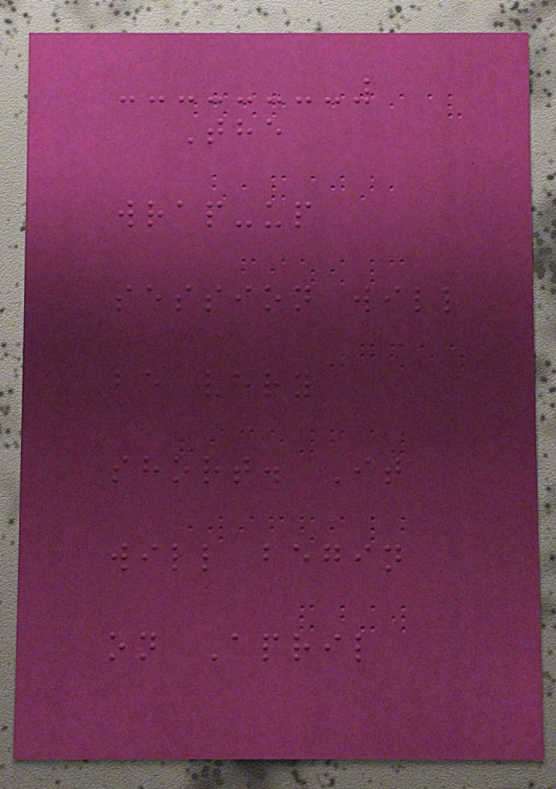The
wrap-up
session will
be very
short. It
will begin
on April
